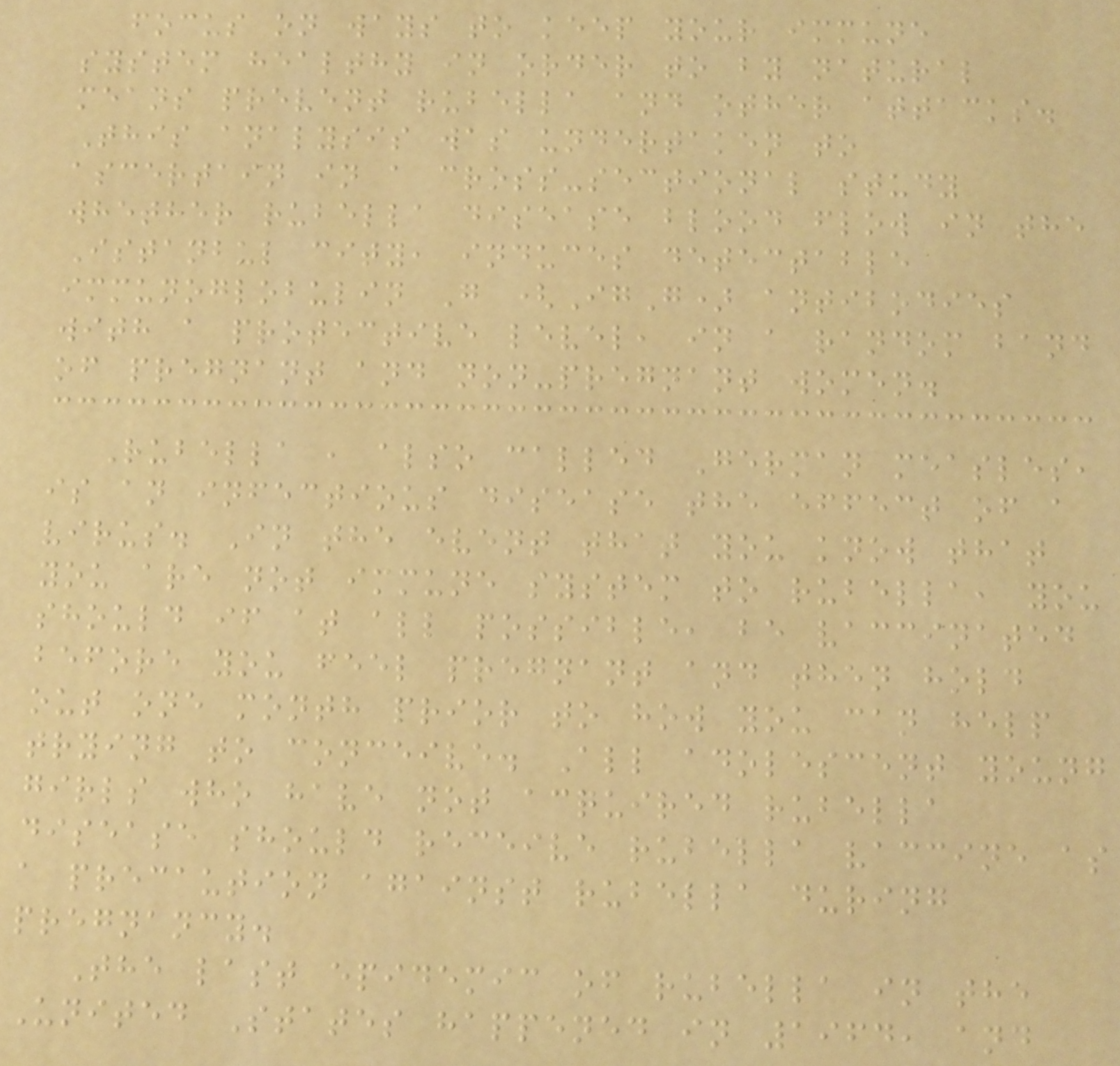focus on ways to keep your immune
system healthy in order to by natural
means prevent rubella and other attacks.
This analysis was undertaken to
ascertain in a cross-sectional study
whether rubella disease blood flow in the
Istanbul city, induces detectable
immunoglobulin G (IgG) antibodies
with a protective level, in a random band
of pregnant and non-pregnant women.
Rubella , also called German measles,
is an infectious disease the effect of a
virus. In the event that you know that
you are not immune system to rubella, you
should if at all possible, be vaccinated
before you feel pregnant and then hold
out one month prior to how you can help
trying to conceive. All adolescent young
girls who have not acquired rubella
disease should receive rubella vaccine as
a precaution against rubella during
pregnancy.
The last epidemic of rubella in the
United States happened in 1964, and
